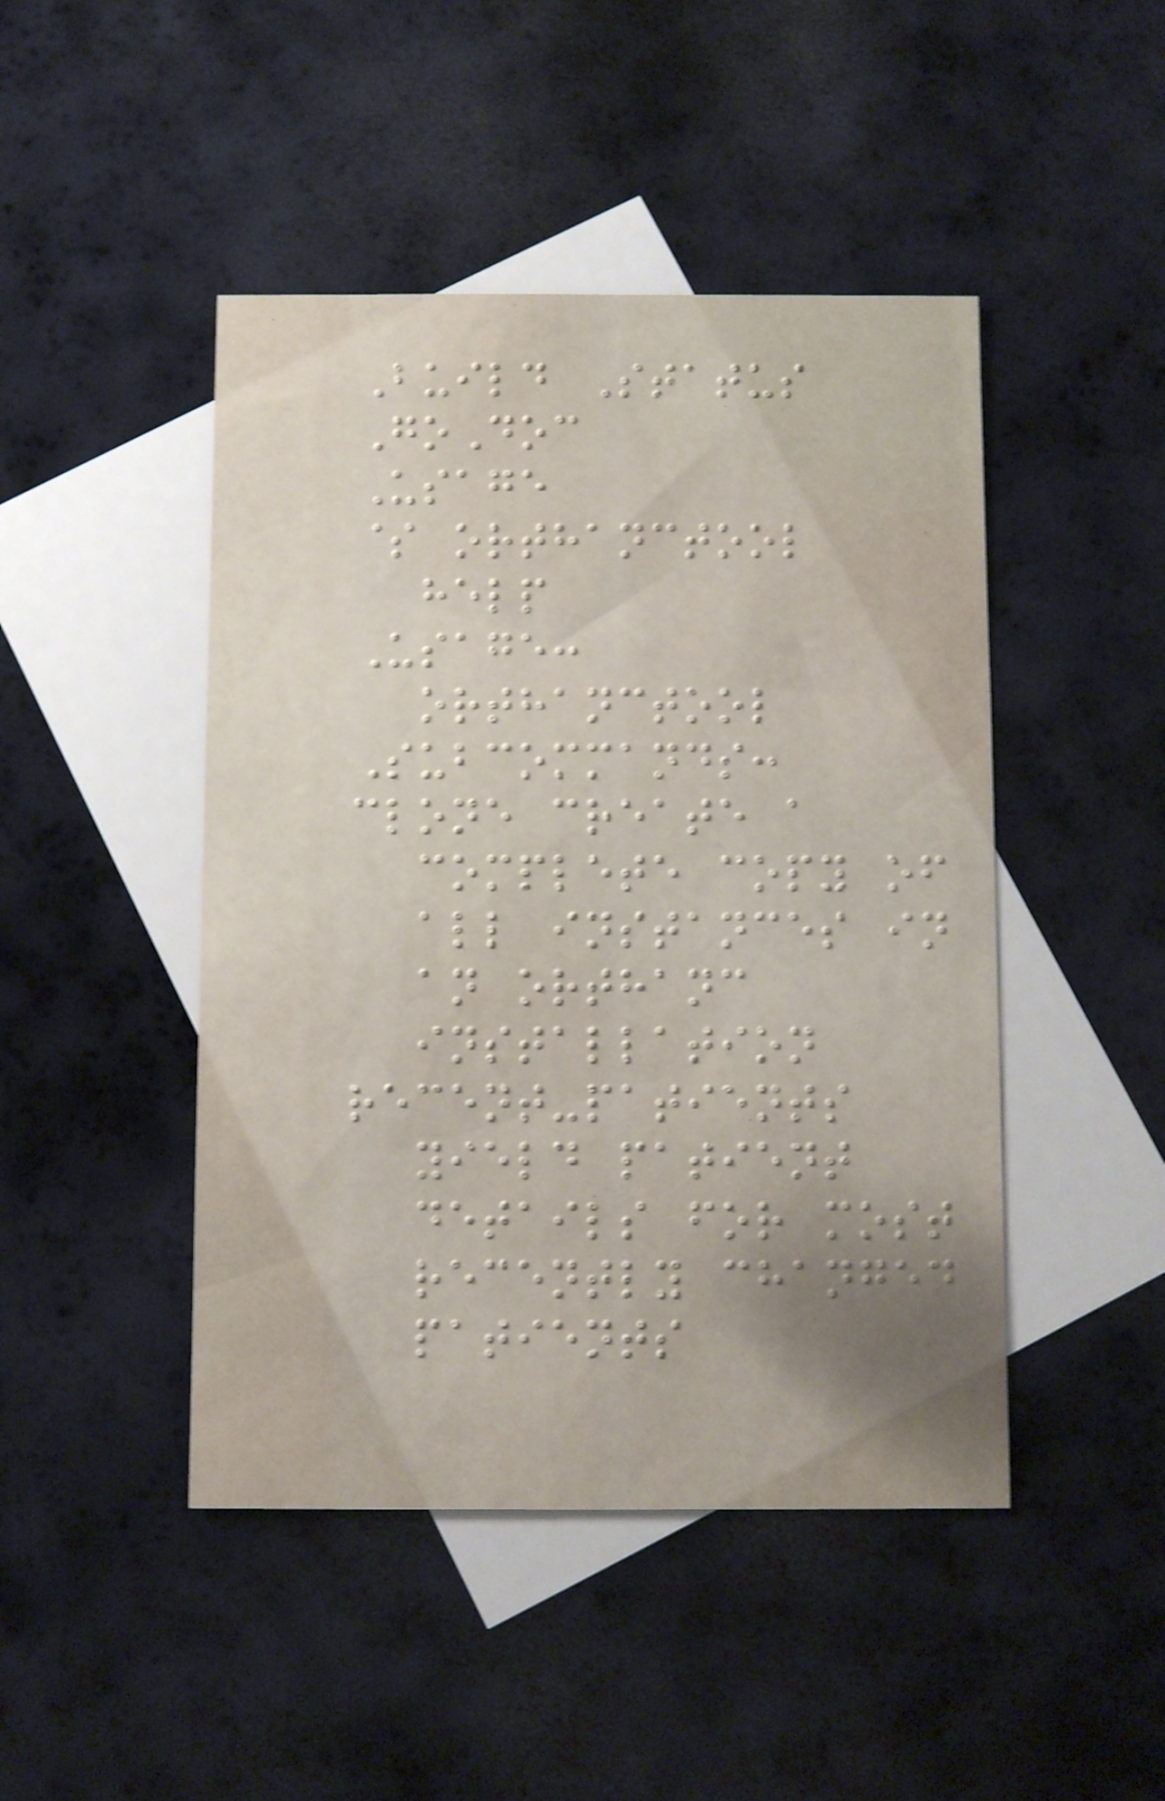Build Status
GoDoc
Usage
$ orthanctool
help
Usage:
orthanctool
Subcommands:
clone create a
complete copy of
all instances in
an orthanc
installation
recent-patients
yield patient
details for most
recently changed
patients
